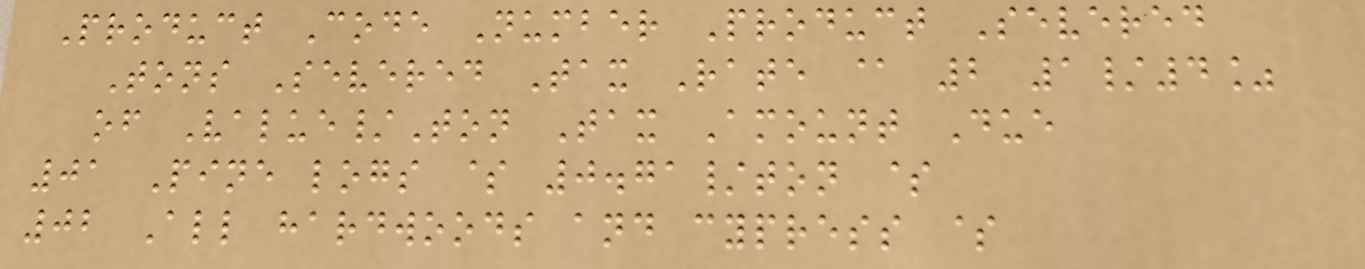Product Code Number Product Severed
Tons Severed Tax Rate @ 2 1/4%
of Value/Ton Tax Amount Due
01 Pine logs $ 0.71/ton $
02 All hardwoods and cypress $
